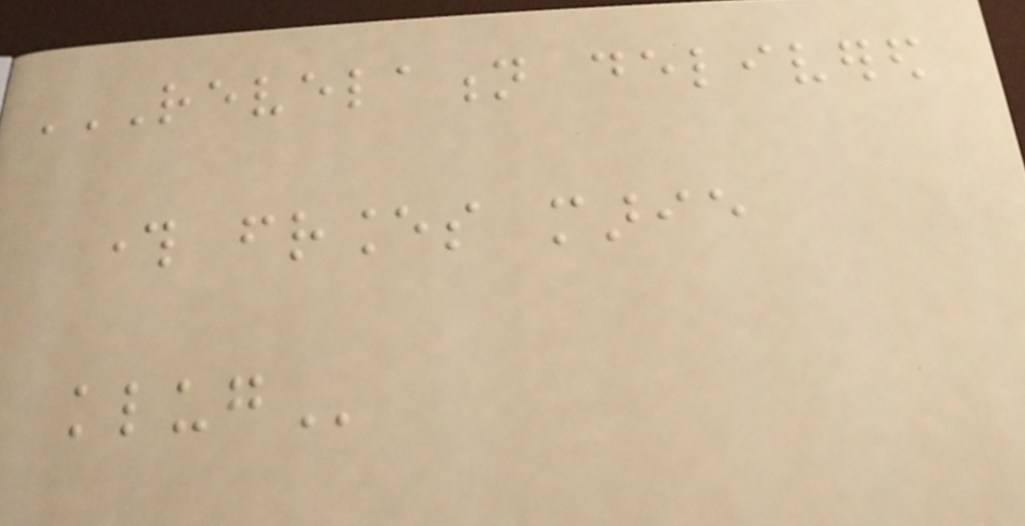REVELATION DELIVERED
THROUGH FRANCES MARIE
KLUG
